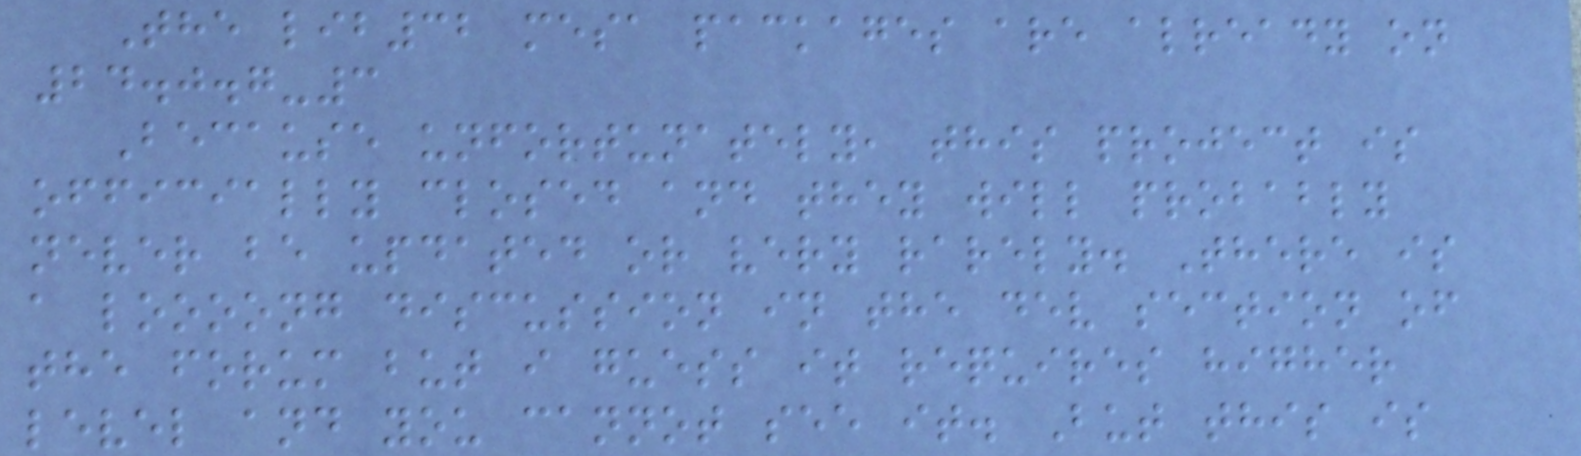The lib32 mesa packages are already on
24.0.7-3
Because unfortunately, this project is
officially closed and they will probably
never be updated or very rarely. There is
a loooong discussion in the dev section of
the forum but i guess it requires higher
level and you cannot see it. But this is
